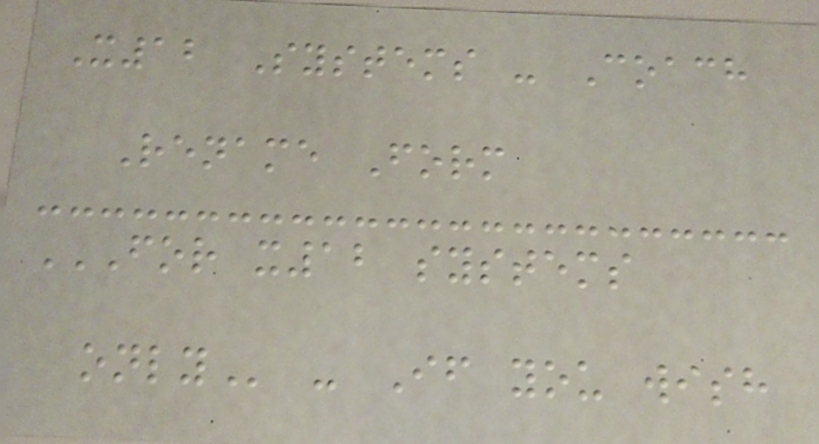X12 Systems - Coach
Rename Form
FOR X12 SYSTEMS
ONLY - If you wish
